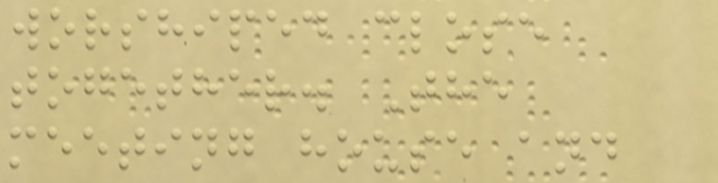worshiped close
together. The
meeting house and
